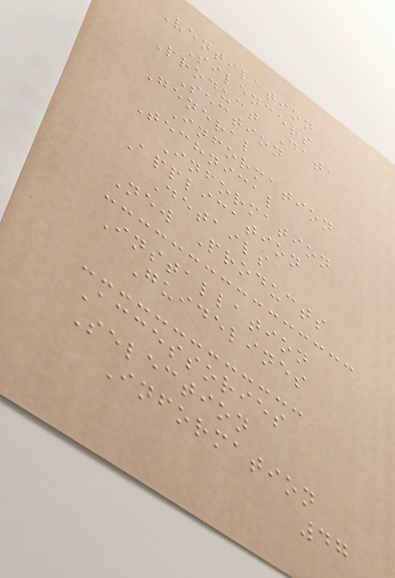Ventilation
Silencers
Product Data
Section
General
Information
Technical
Information
Application
Details
New Products
Installation
Guidelines
Accessories
Selection
Information
47
